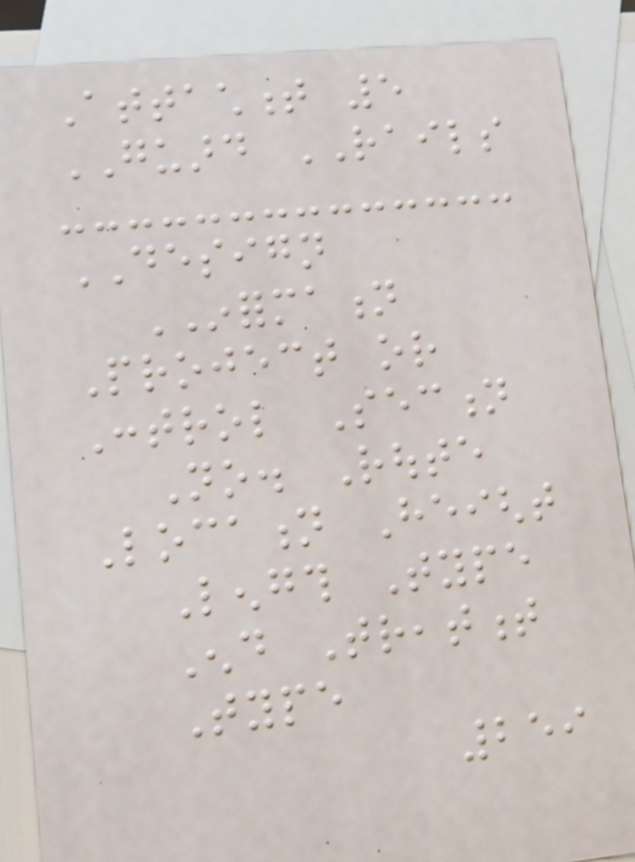Attachment 5
GUARD RAILS
DESIGN
INFORMATION
Project or
Control Section
No. Route
Location Height
Length Type
End Treatment
Type
259
